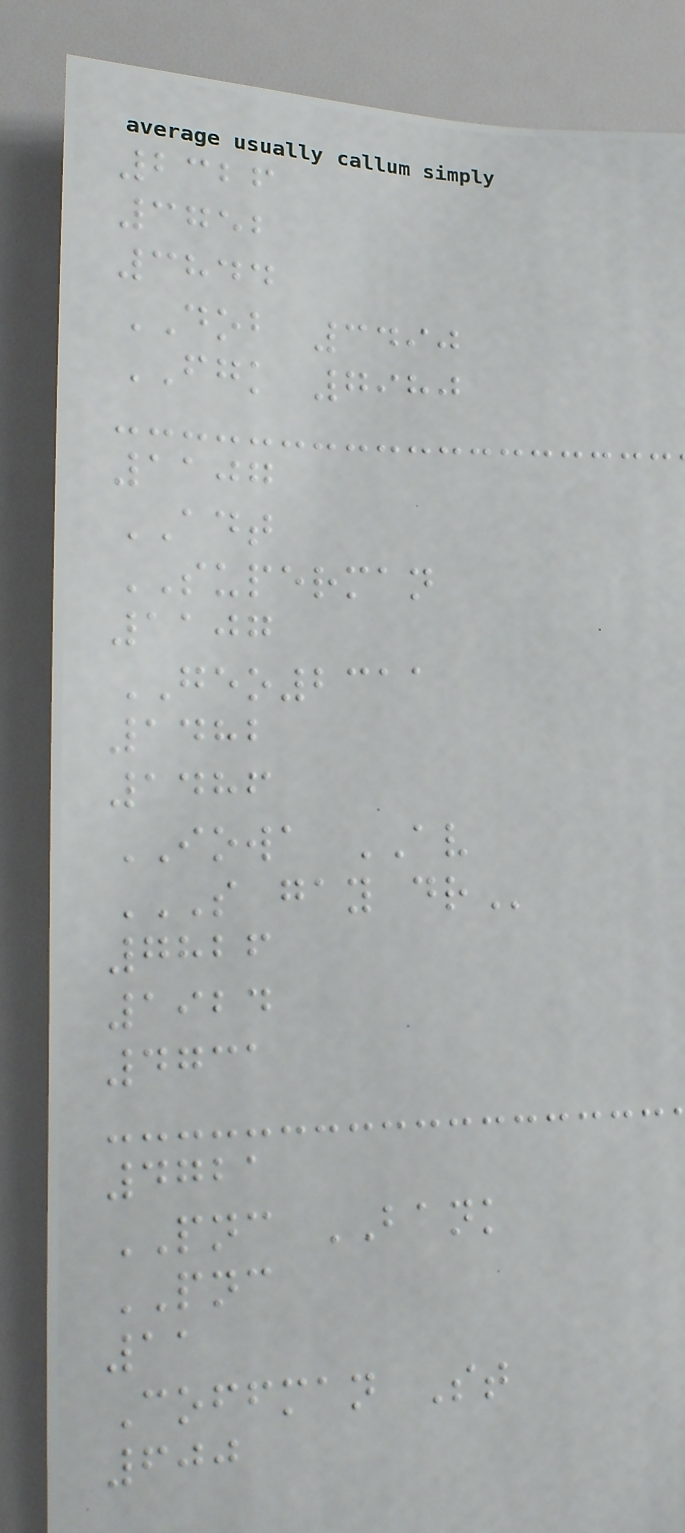2326
3752
3844
DOB 3490
FGK 7980
1107
ADT
SUPERMAN
1107
GEO2311
1482
1486
IOWA AV
S GAY DR
7826
1924
4731
4721
PNC BANK
PNC
11
Coffman St
600
